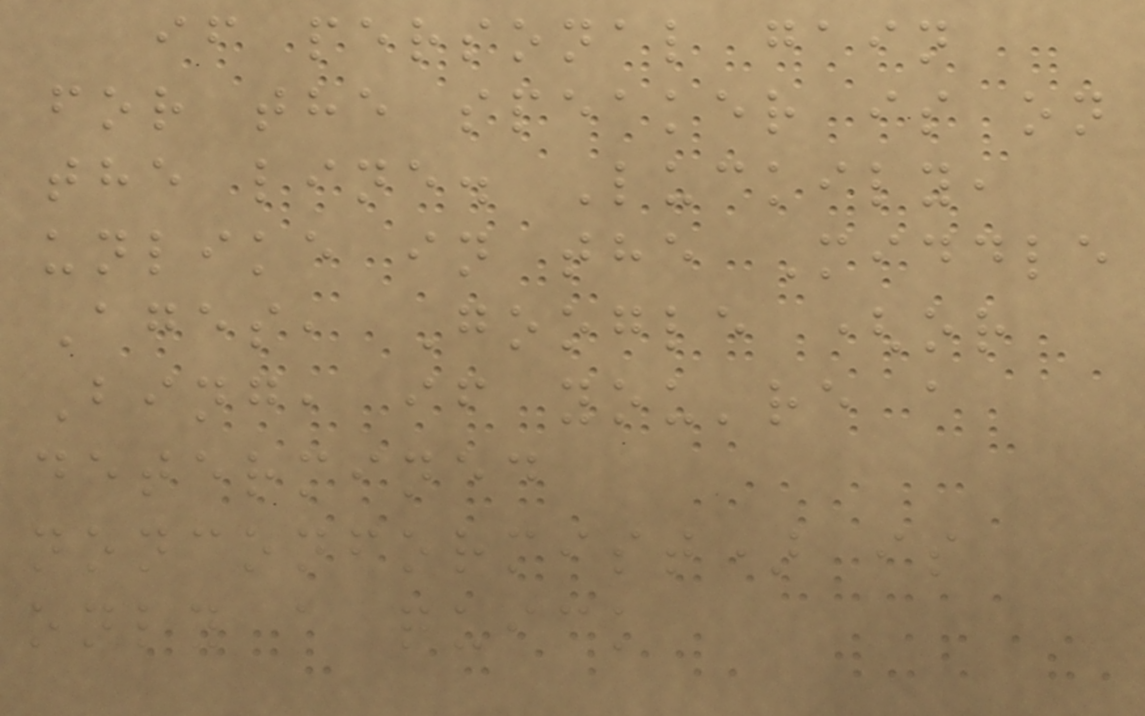if personal gain
for the speaker is on
the line. Luckily,
unlike in the Middle
Ages, Google (or
Bing, if you're a
determined
nonconformist) is
only a quick
